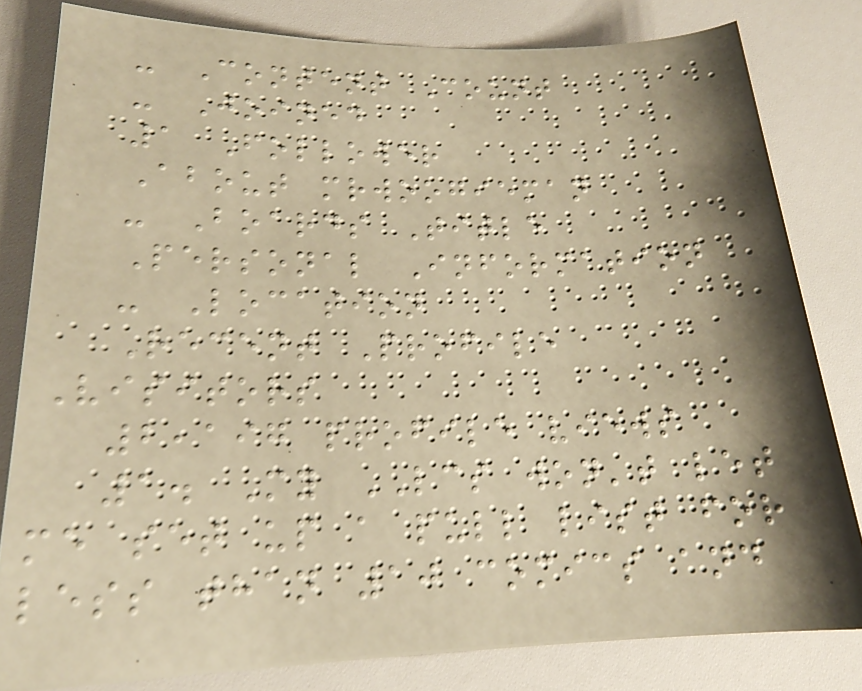- Content Count
- Joined
1 Follower
About mrwoogieman
- Boards Title
Personal Information
- Location
Recent Profile
Visitors
2,197 profile views
1. My LCS won't let
me set up a pull list for
less than 10 comics and
